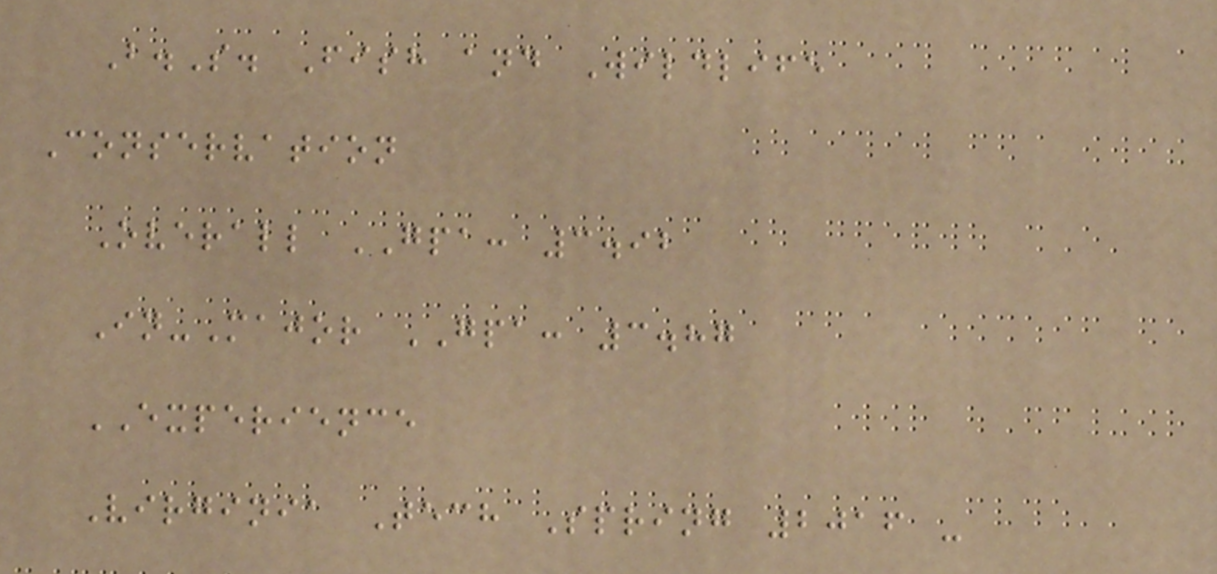B.S. Fish and Wildlife
Conservation
Overall GPA: 3.92
In-Major GPA: 3.87
EXPERIENCE
Virginia Tech Spring 2016 -
